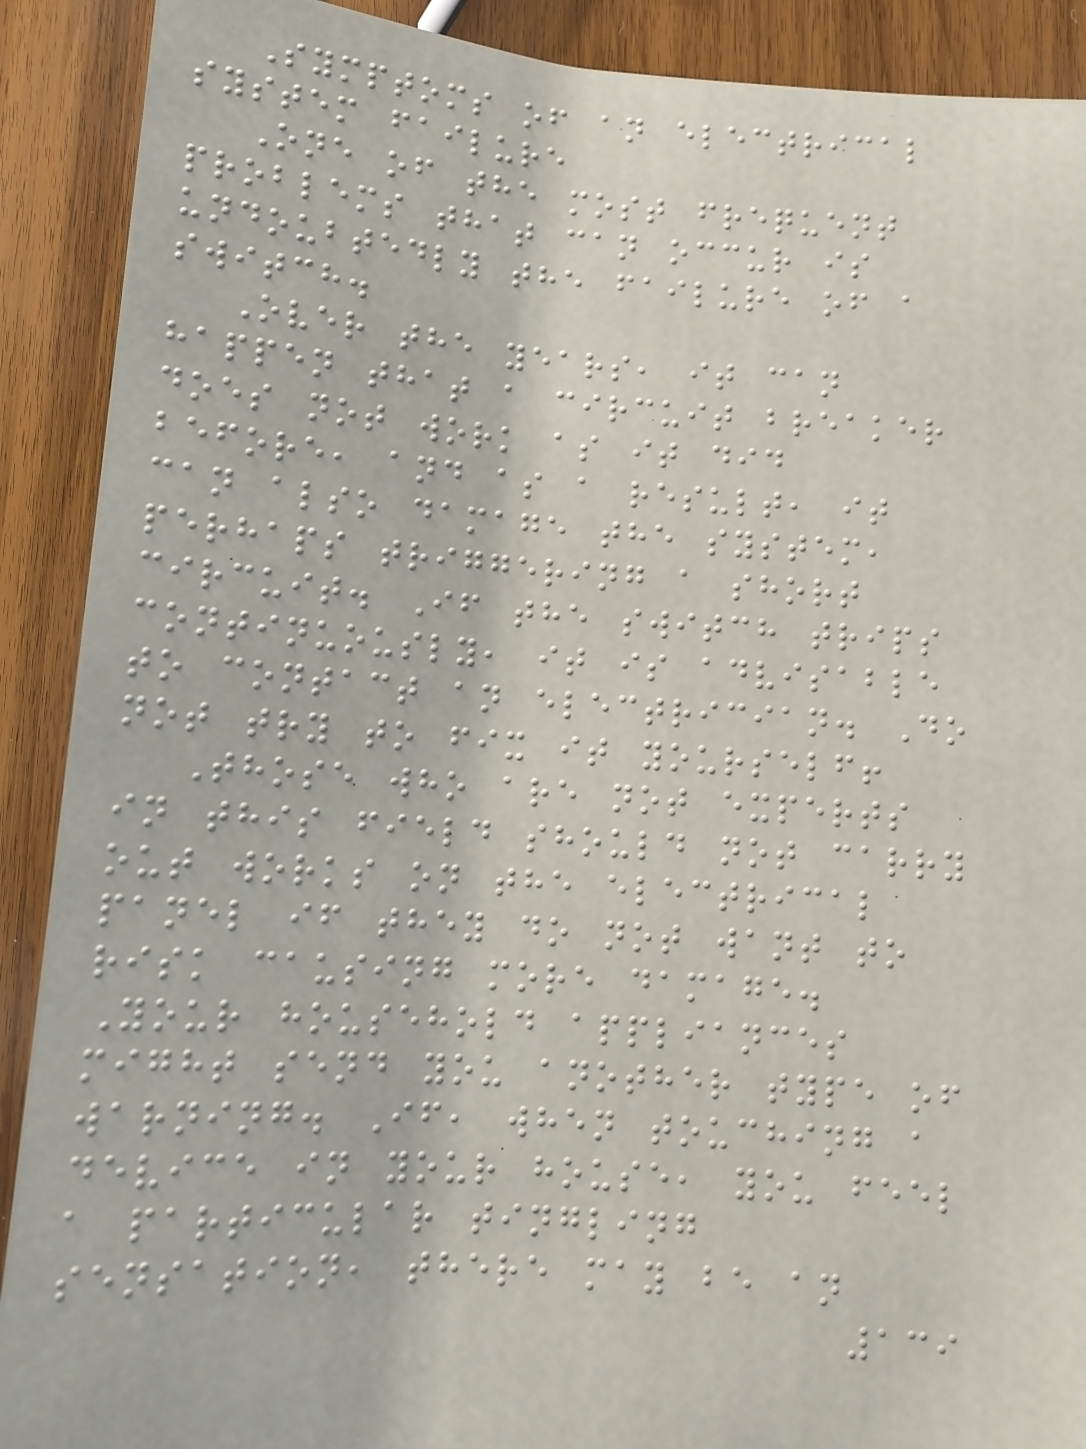Symptoms of an electrical
system failure
One of the most frequent
problems that can occur is
undoubtedly the failure of a
switch.
Over the years, it can
happen that a circuit breaker
does not work as it did
before, and as a result, it
can also damage the system,
perhaps triggering a short
circuit. If the switch trips
continuously, it is advisable
to contact an electrician. Do
not try to fix it yourself!
Those who are not experts
in this field should not carry
out works on the electrical
panel if they do not want to
risk causing more damage.
Your household appliances
might send you another type of
warning. If, when touching a
device in your house, you feel
a particular tingling
sensation, there may be an
139
